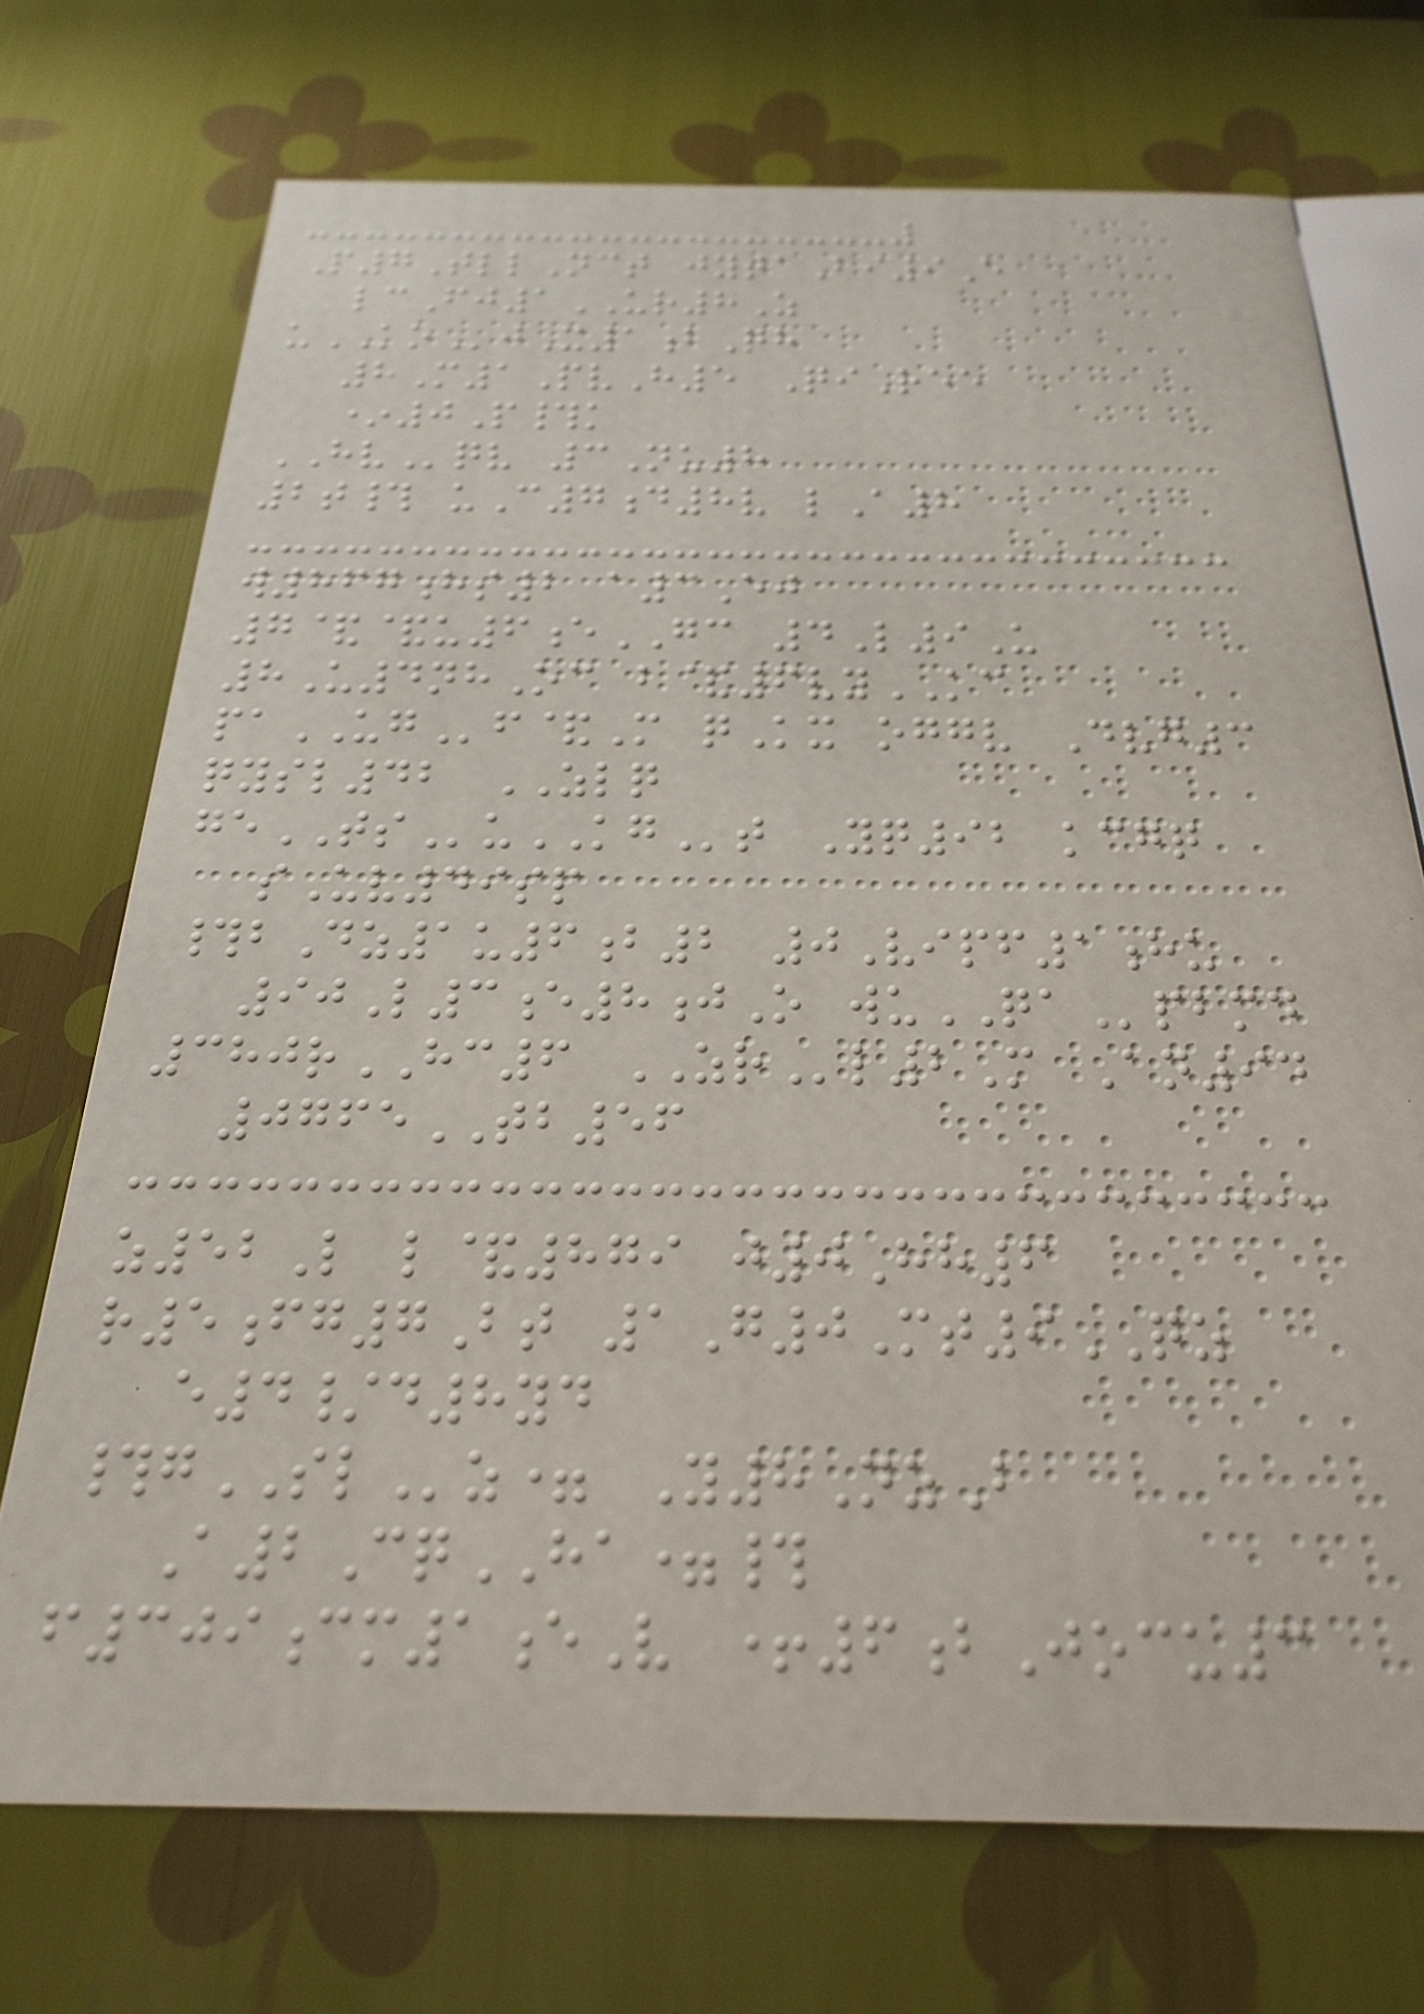P7TllNct jytaBi9E
lcFj1UR8Z
uKOjX1bQh
8M1PvH5 QiRee
*0P#k
HVqv 3Nu8
2t# uC7d8v lA8
w867hs2 a3Ej
7&&u6eGC 4L9U
8U4nhOc b&6vyKC
paUGf&M qKx oggv Dvg3
qysl42 ZLQ
geTSuKGt Yq92 kcgq
sUv49sp
#bDz1u6b2 0Vipf1hu
90L3e8jO wuQApbmd
380rHC6 ZRl2M An94
0765TB56
z52L l&879 j0Hh6
r5fg7Bt 1G0Mt9QZ
e4/d8yd
#gSLz= Y8NzB
A2CqHA=#
f309cm1eV +6bJocu3
